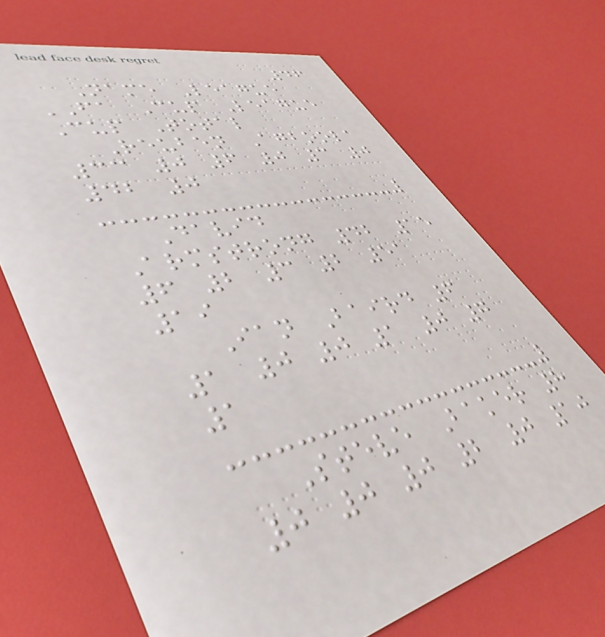46
Name League
FA Cup League
Cup Total
Reuben Agboola
33 0 6 0 3 0
42 0
David
Armstrong 42 15
6 2 3 2 51
19
Ian Baird 6
1 0 0 1 0 7
1
Steve Baker 8
0 0 0 2 0 10
